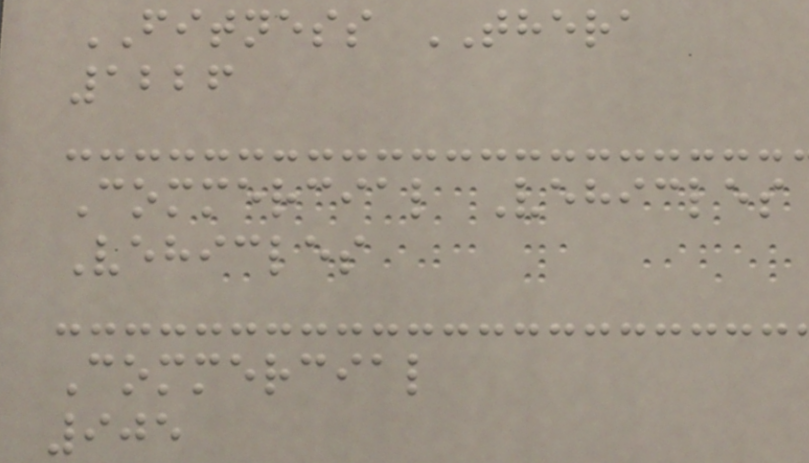FITNESS THERA
1226
Commercial Vehicles
Vehicles
Commercial
905
